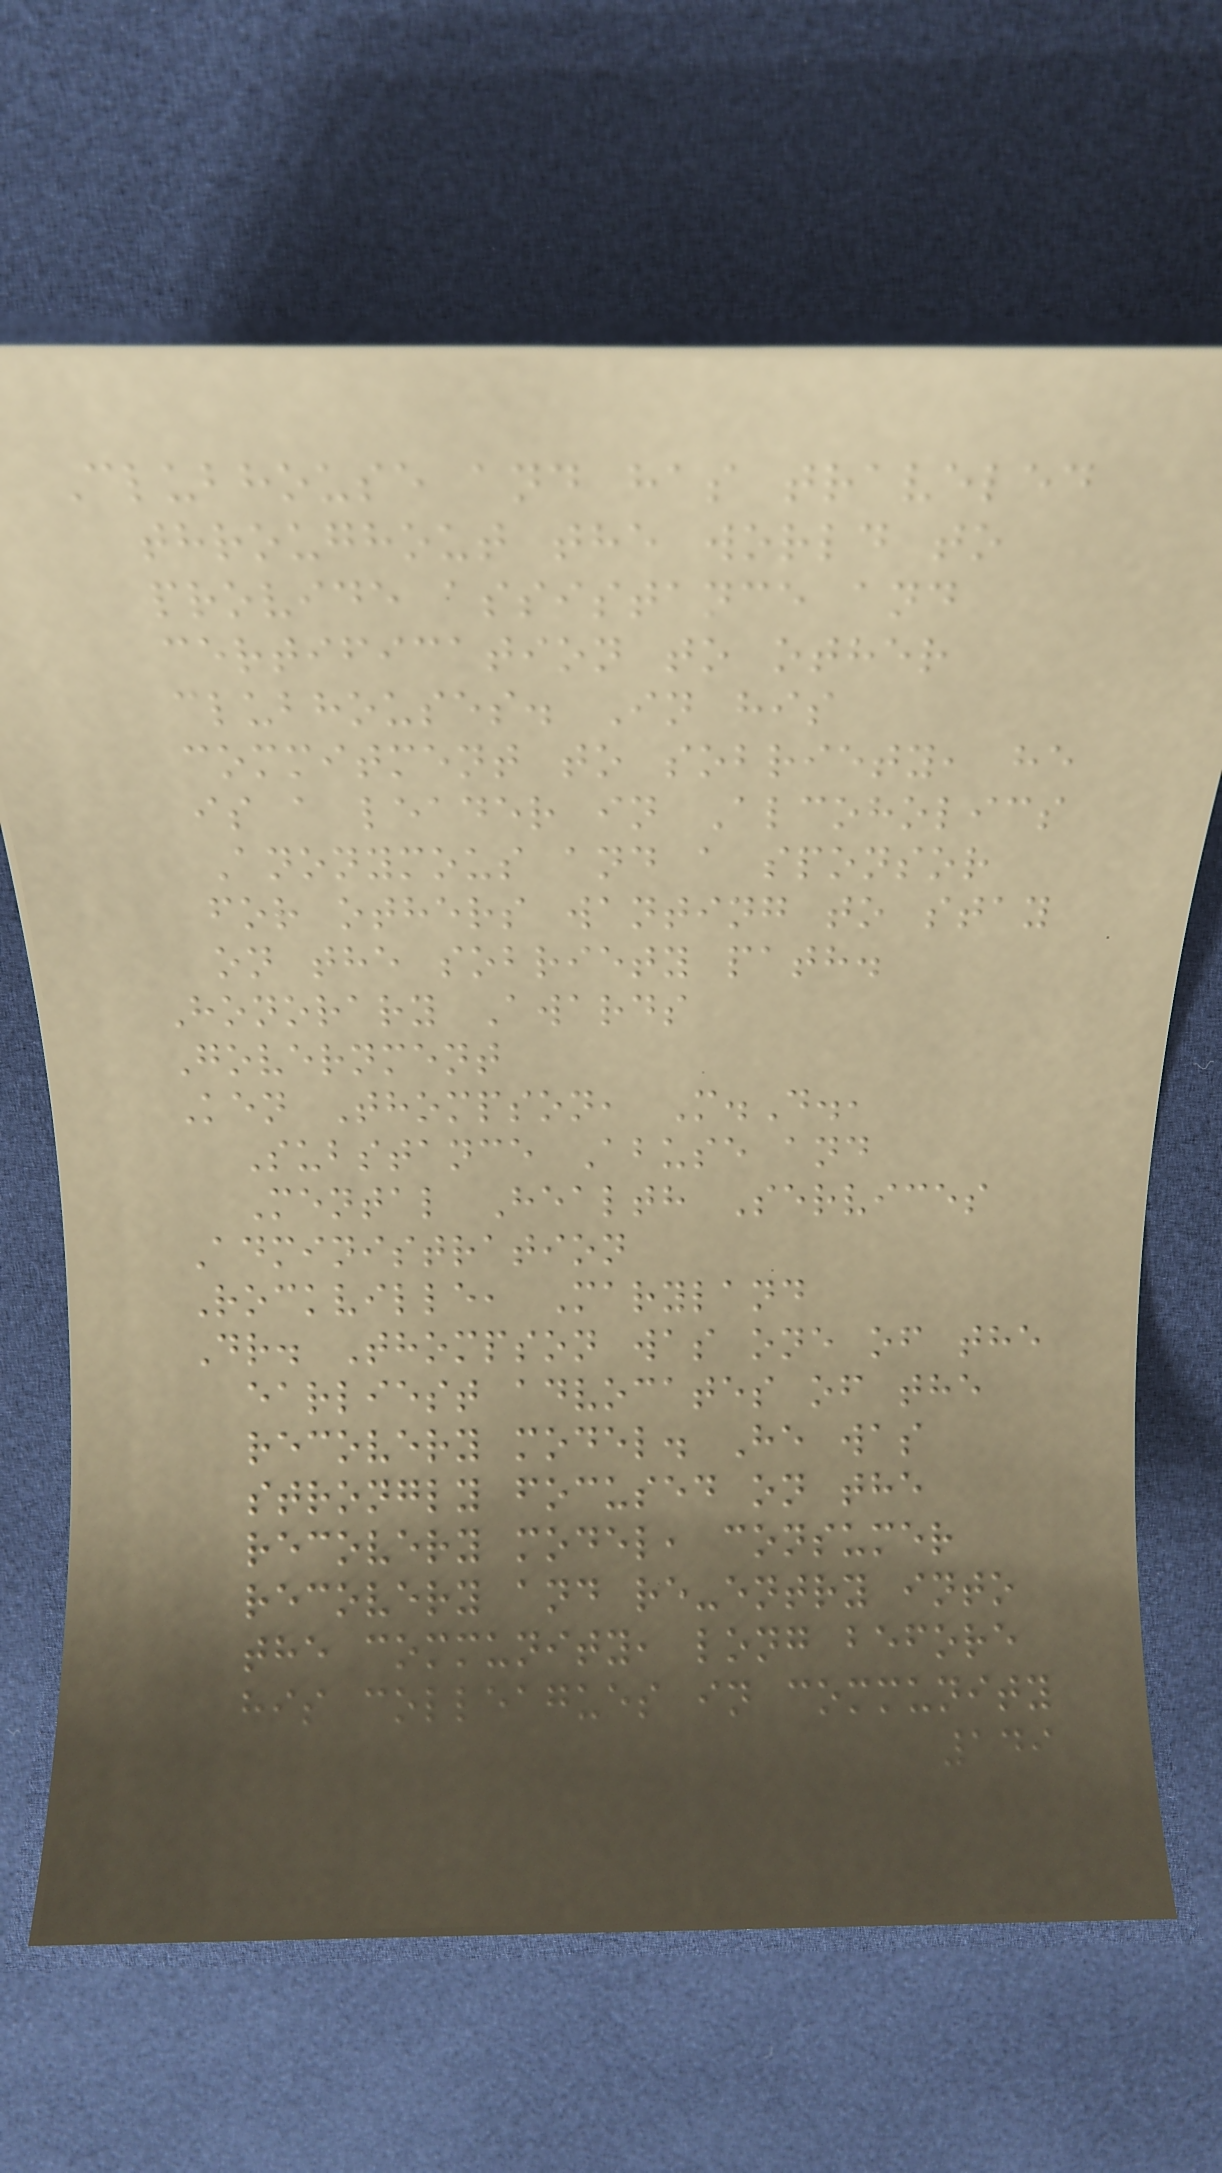Clubhouse and has traveled
throughout the world to
provide assistance and
certification to other
clubhouses. In his
commitment to sobriety, he
is a leader in Alcoholics
Anonymous and a sponsor
for others wanting to stay
on the sobriety path.
Honorary Awards
Government
Ken Thompson, M.D.,
Substance Abuse and
Mental Health Services
Administration
Rockville, Maryland
Dr. Thompson was one of the
earliest advocates of the
recovery model. He was
strongly focused on the
recovery model, consumer
recovery and re-entry into
the community, long before
his colleagues in community
149
